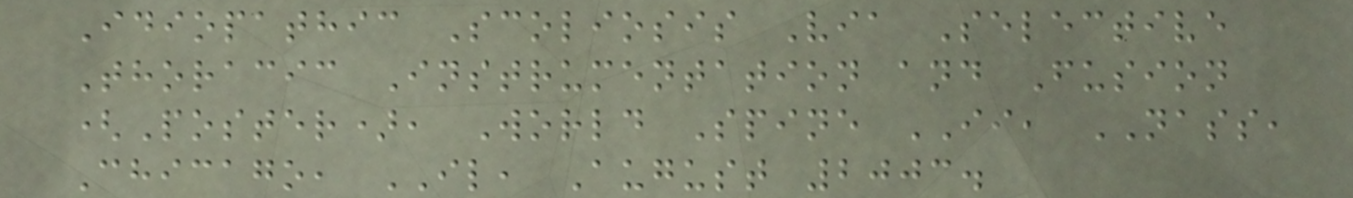Idiopathic Scoliosis Via Selective
Thoracic Instrumentation and Fusion
(Poster), World Spine II, NASS,
Chicago, IL, August 2003.
